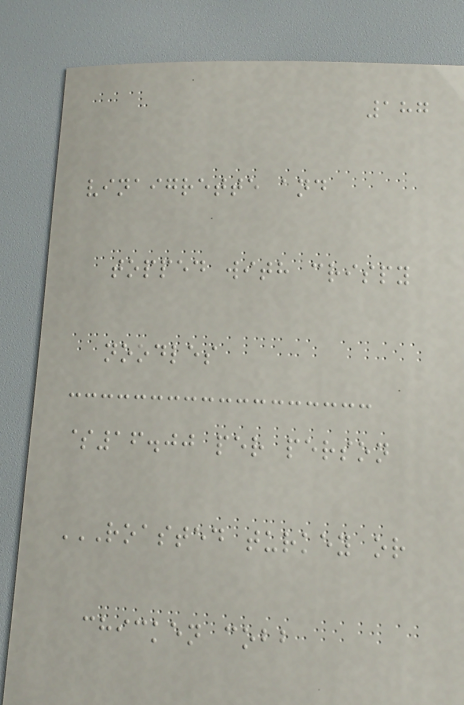187
vinaigrette and
topped with crispy
noodles
$16.00 per person
ROASTED TURKEY OR
CHICKEN COBB
